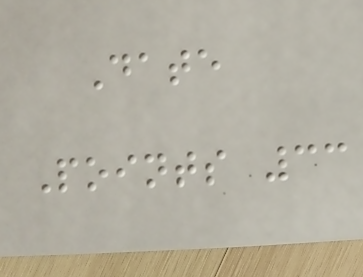Date
Points 33
